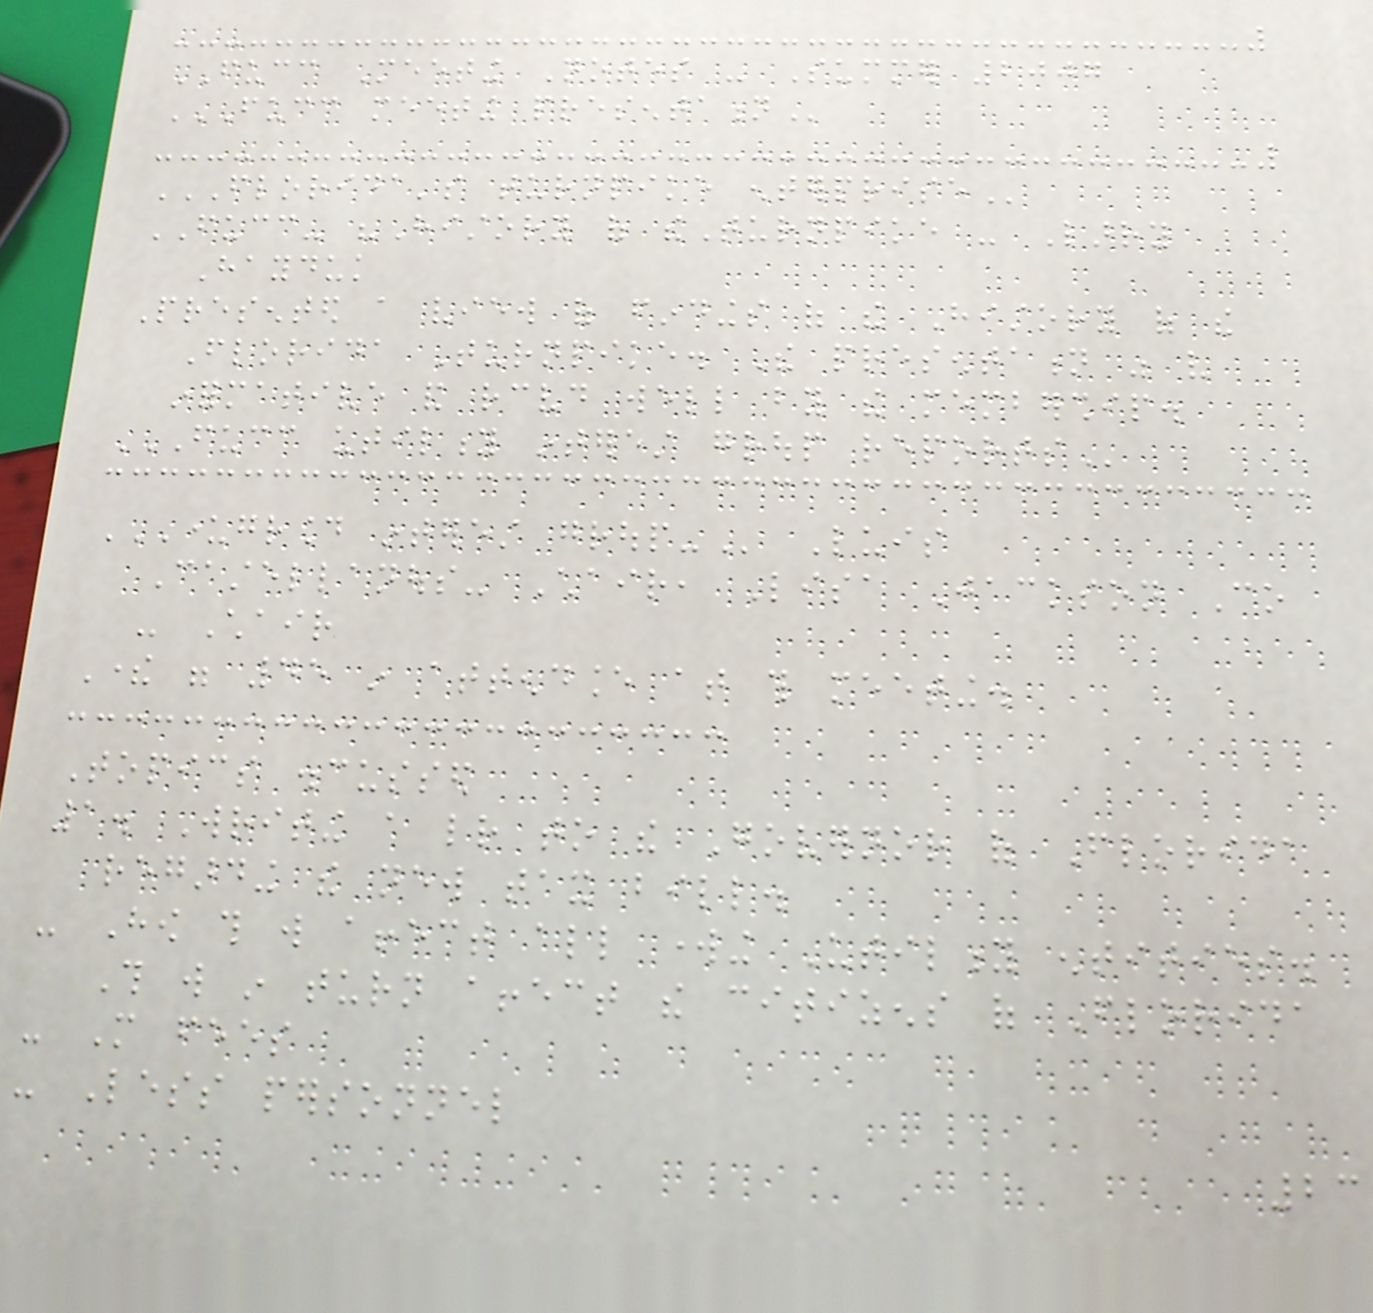FUCC Meeting Notes - Summer 2007
FUCC MEETING PRESENTATION
FLORIDA'S TURNPIKE ENTERPRISE
FUCC- "History of theTurnpike - Larry
Hayduk
Presented a view of findings of the History of the
Florida Turnpike. The presentation was very
informative and received well by the membership.
FUCC UTILITY INTEREST GROUP REPORTS
UNDERGROUND INTEREST GROUP- Luis
Castellanous- Chair, Lisa Jackson Co
- Chair
There were 45 in attendance at this meeting.
Topics discussed
1. Writing a letter to the Governor of Florida
regarding the new tax bill.
- How this will affect all working Utility entities.
This will in turn affect the citizens of Florida
- More fees
- Less personnel
23
